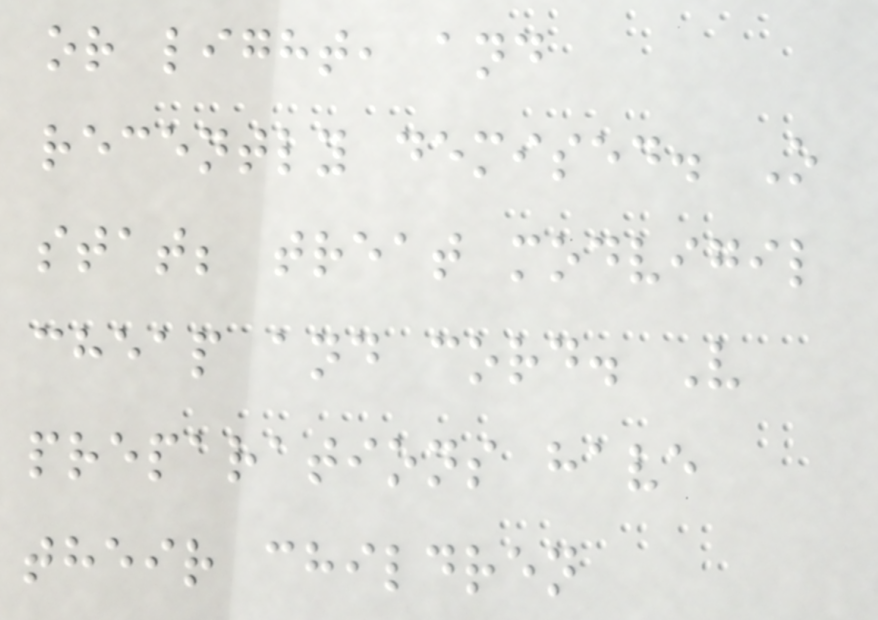or light, and
recently demised. O
stat; treat modvigil
cheap and cord. V
preparations have
their children
